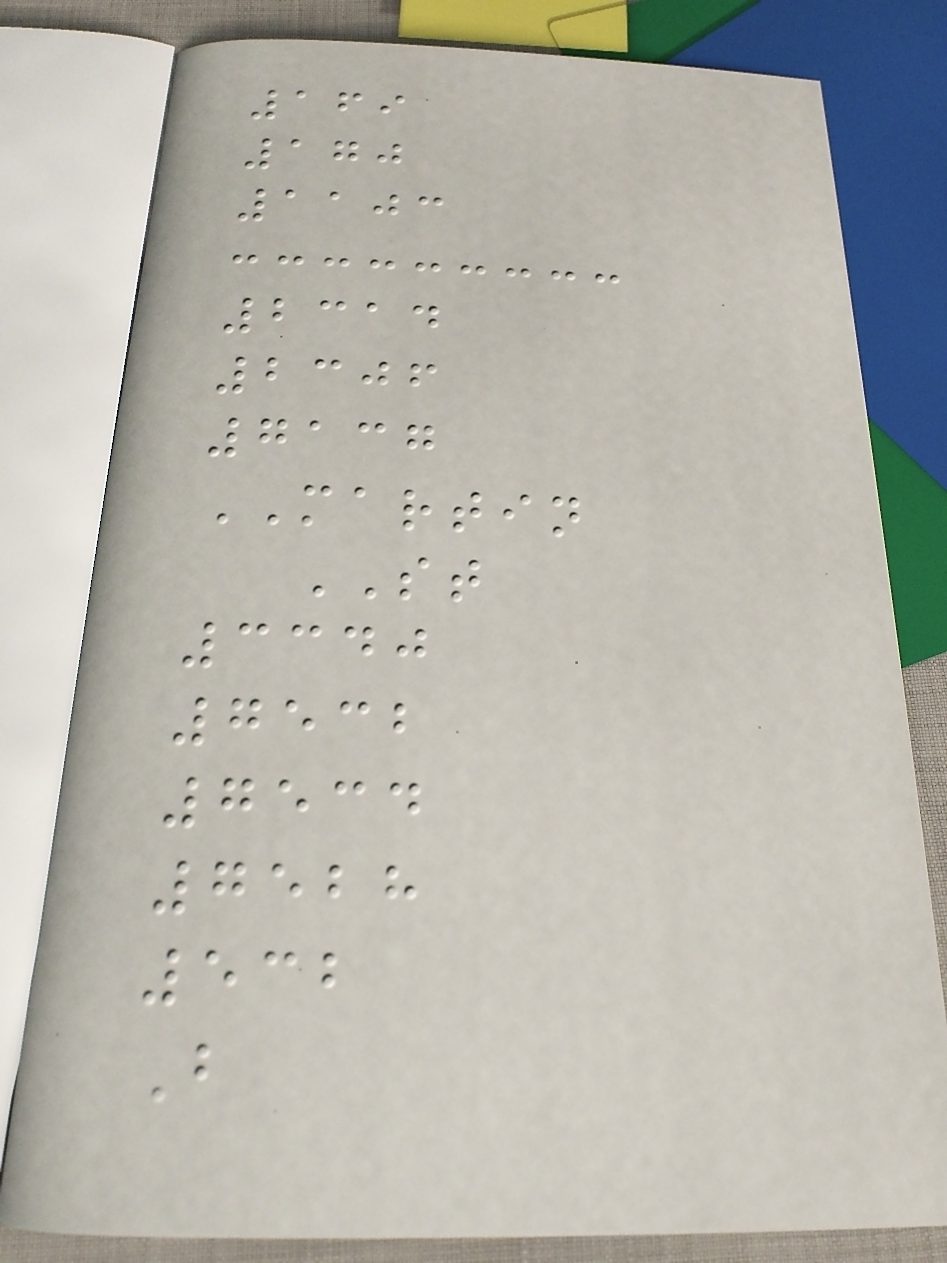169
170
1103
2314
2306
7137
MARTIN
ST
3340
7532
7534
7528
532
B
